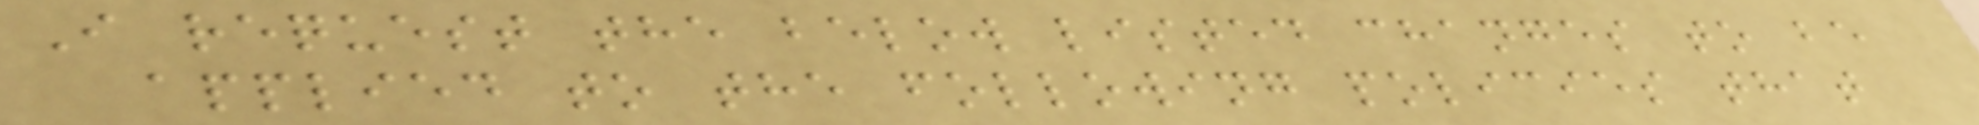I request the below listed changes to be
applied to the following policies that
